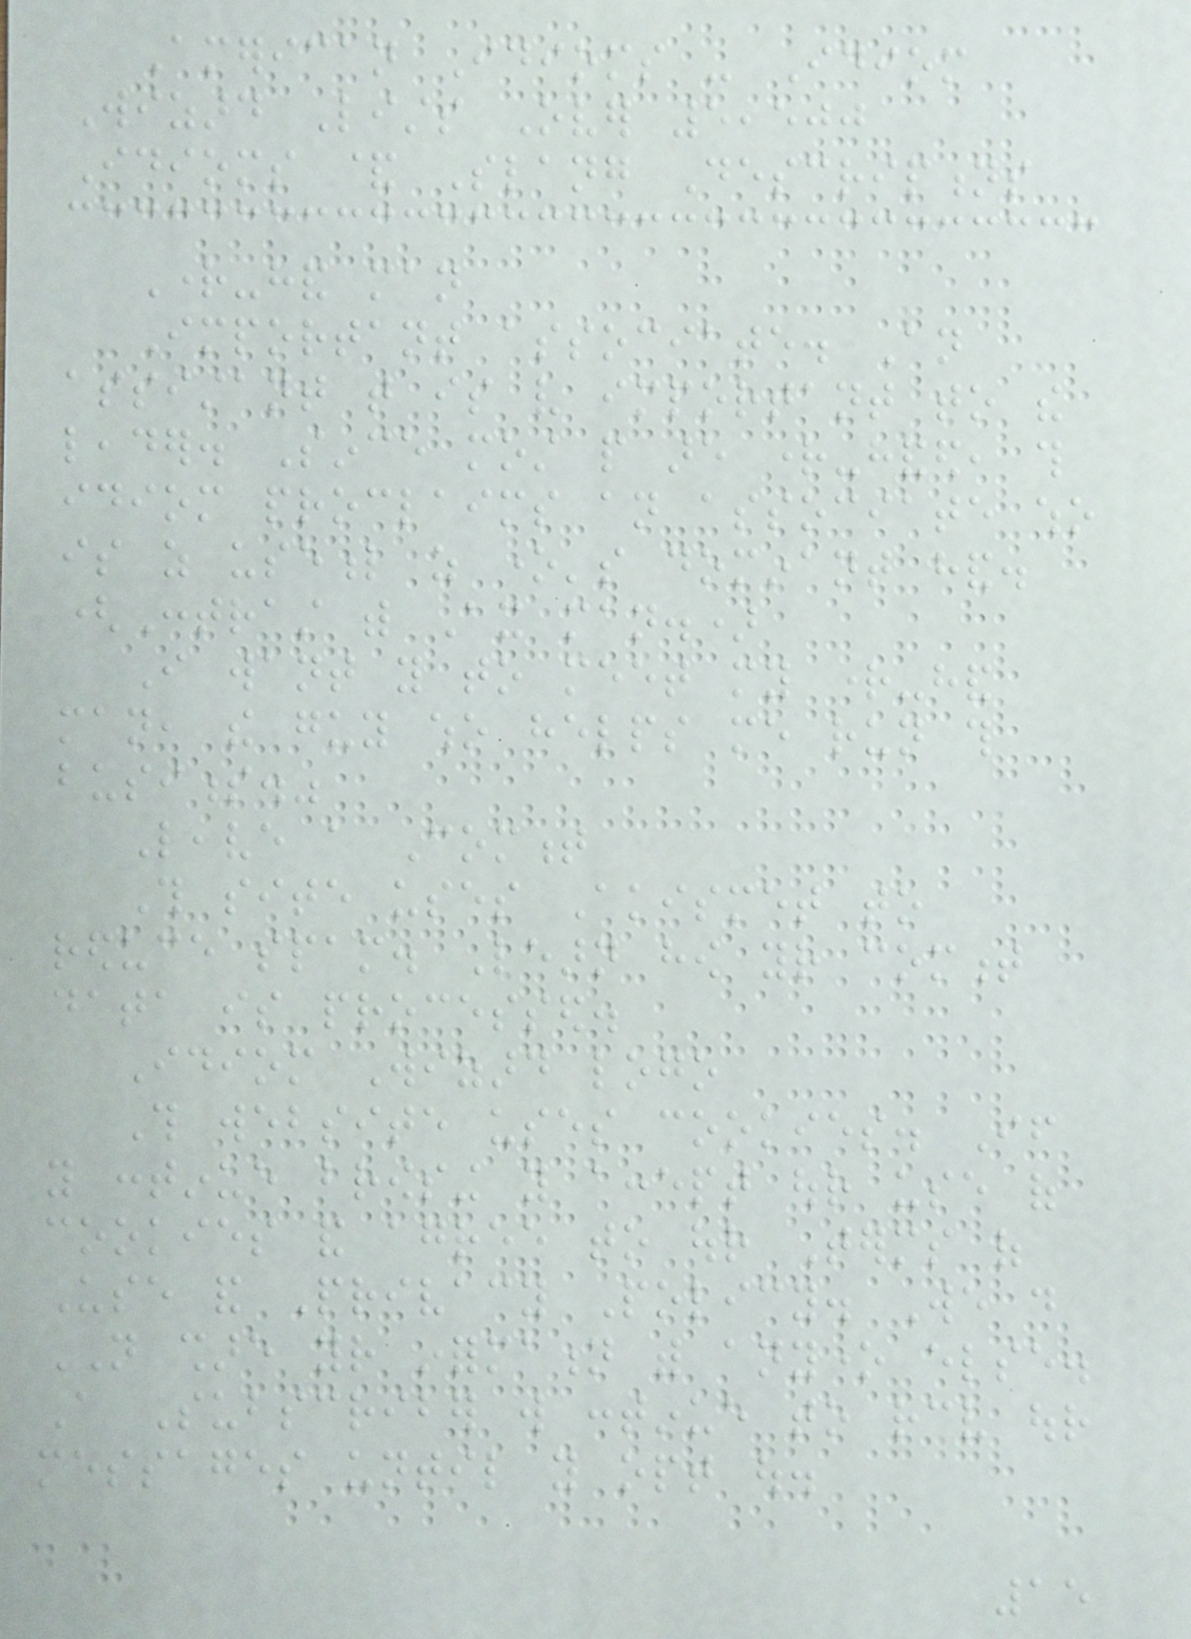American Idioms - Idiom
Wizard Lists Over 5,500
Idioms & Slang Descriptions
Right-hand man
Important associate. An
assistant that is very important to the
leader. Since most people are right-handed, this
idiom proclaims an associate who
is as useful as one's dominant hand.
(Contrast with Ax man.)
I want you to meet my right-hand
man, the guy who helps me run this
business."
Leave a Comment
This site uses Akismet to
reduce spam. Learn how your comment
data is processed.
Idiom Wizard logo
This website uses cookies. If
you continue browsing you accept our use of
cookies and agree to our Terms of
Use and Privacy Policy. We do
NOT share your information with anyone else.
A Subscriber will continue to receive our
messages until you opt out.
15
